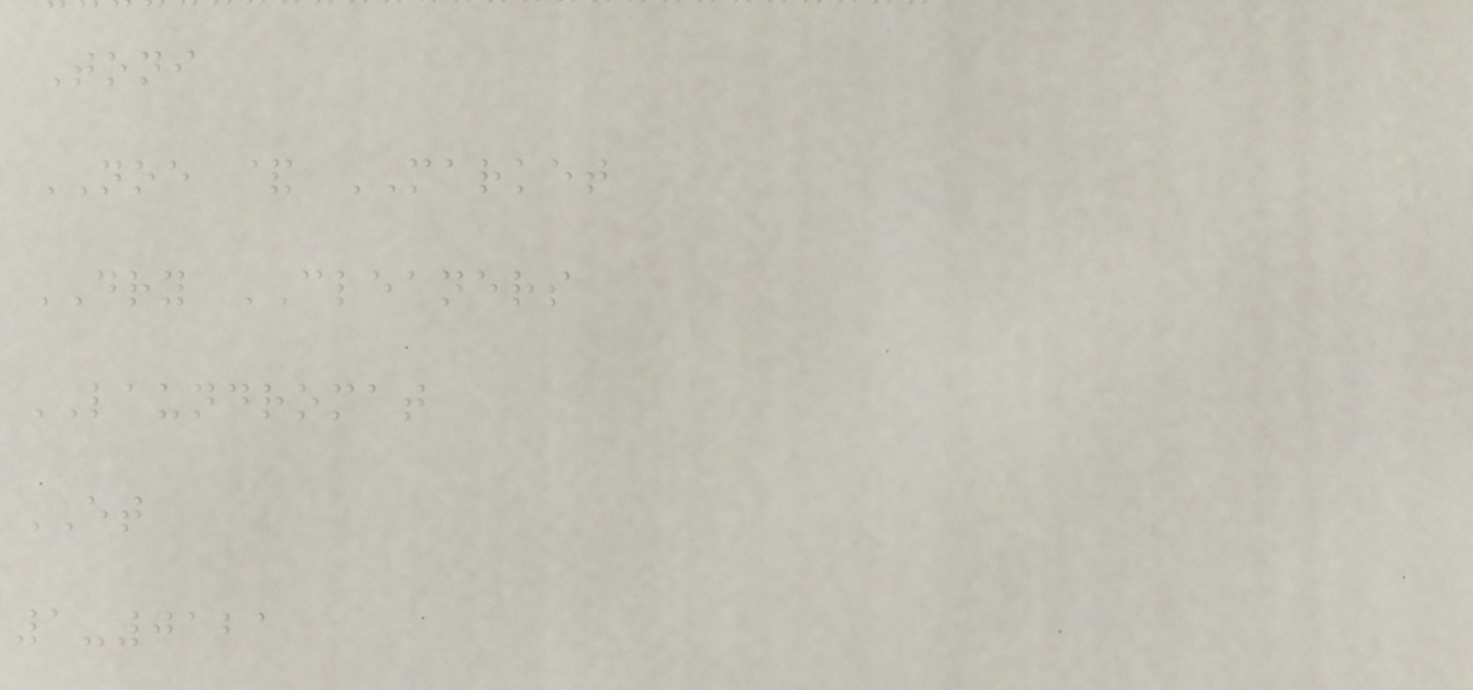Toni
NOE & MARKET
DRY CLEANERS
LAUNDROMAT
ET
1-0121
